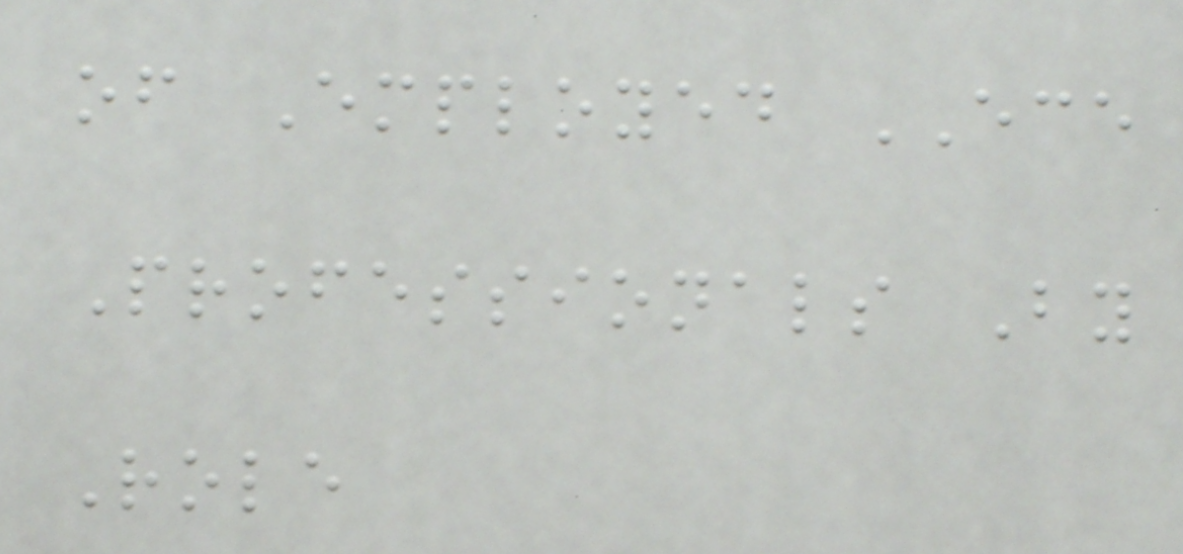of Employed ECE
Professionals By
Role
